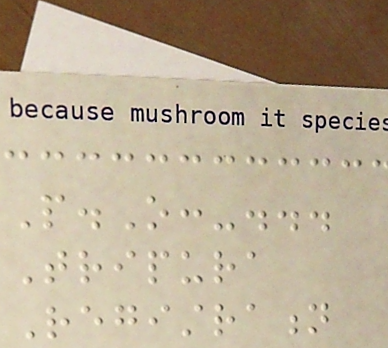P.O:-...
Tripura
Registration
